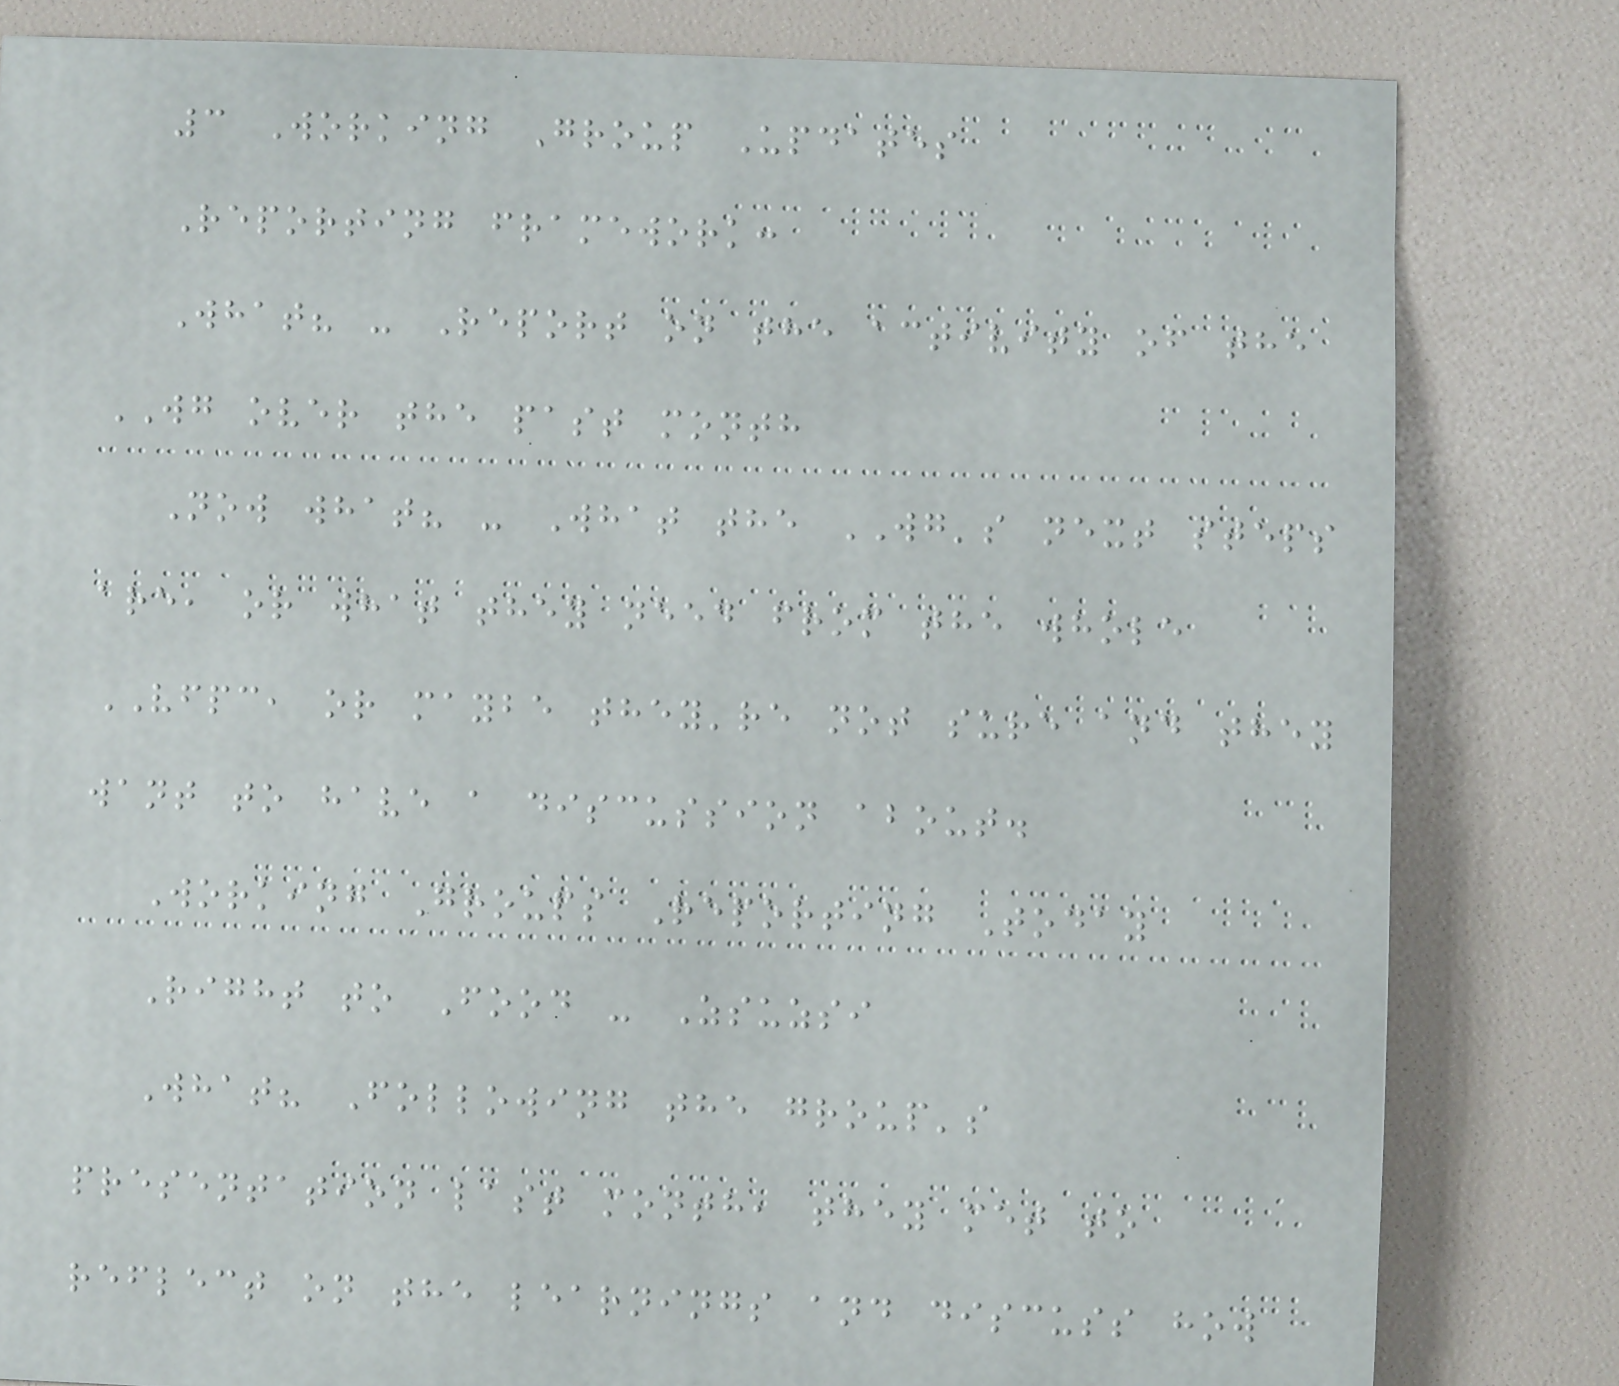3 Working Group Updates
Reporting framework:
What? - Report on the activity of the
WG over the past month
Now what? - What the WG's next steps
are, or what they need from the whole
VFPC, or maybe they're not sure and they
want to have a discussion about.
Working Groups Reporting Today
Right to Food - Zsuzsi
What? Following the group's
presentation last month, they met to
reflect on the learnings and discuss how
